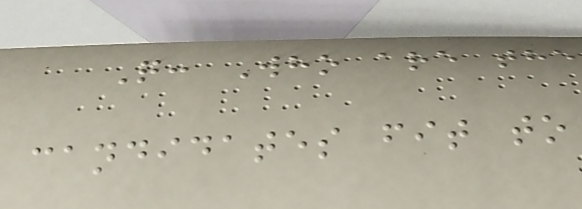Q: Who are the
candidates fit to
